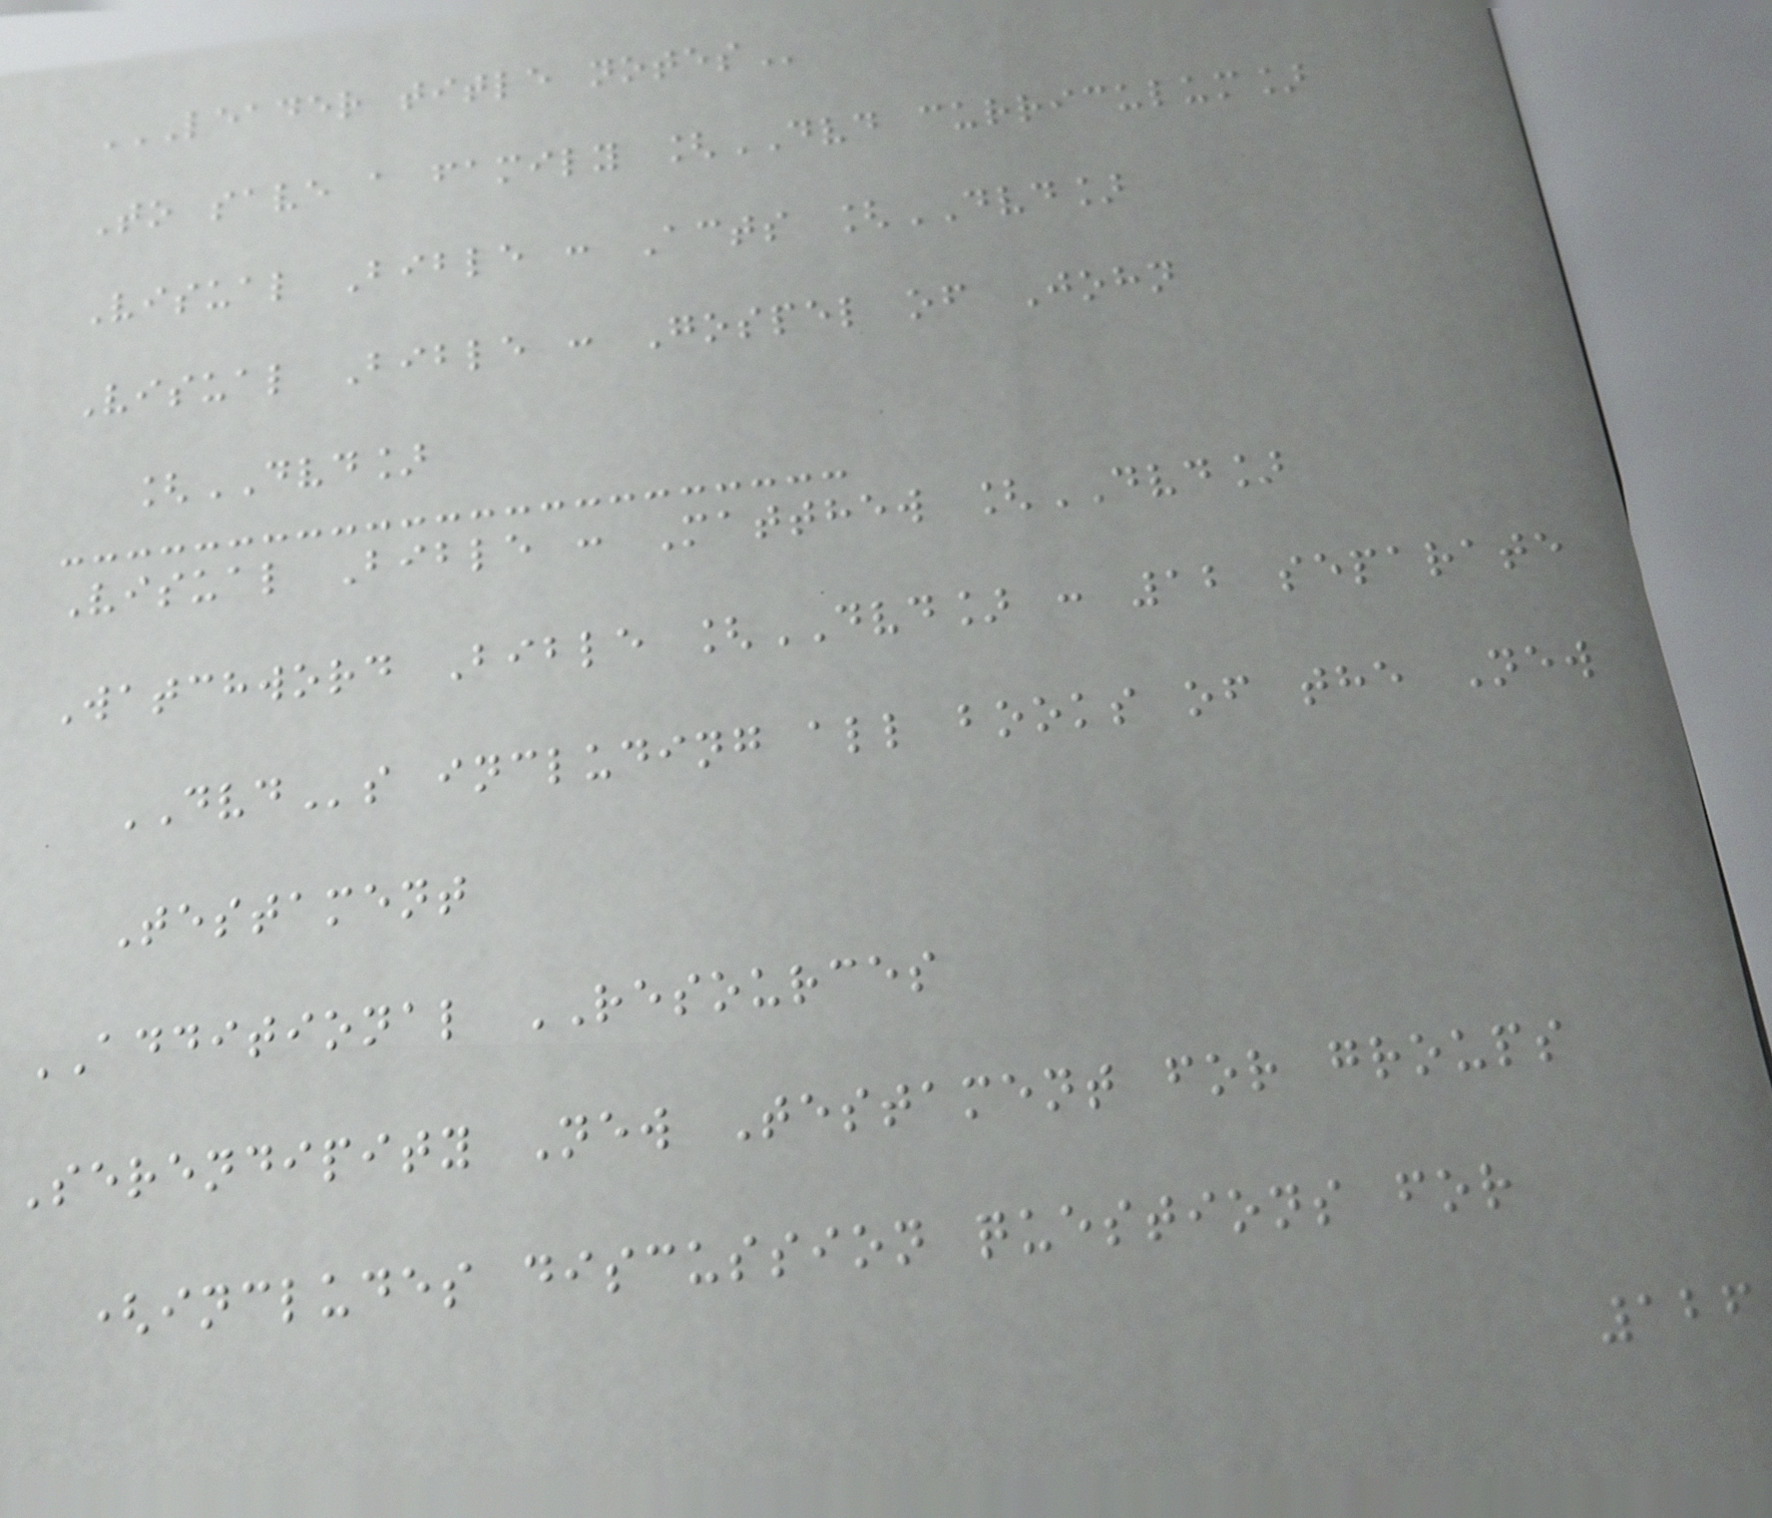LEADER TITLE NOTES
To save a family [DVD curriculum]
Visual Bible : Acts [DVD]
Visual Bible : Gospel of John
[DVD]
Visual Bible : Matthew [DVD]
Watchword Bible [DVD] : 12 separate
DVDs including all books of the New
Testament
ADDITIONAL RESOURCES
Serendipity New Testament for groups
(includes discussion questions for
126
